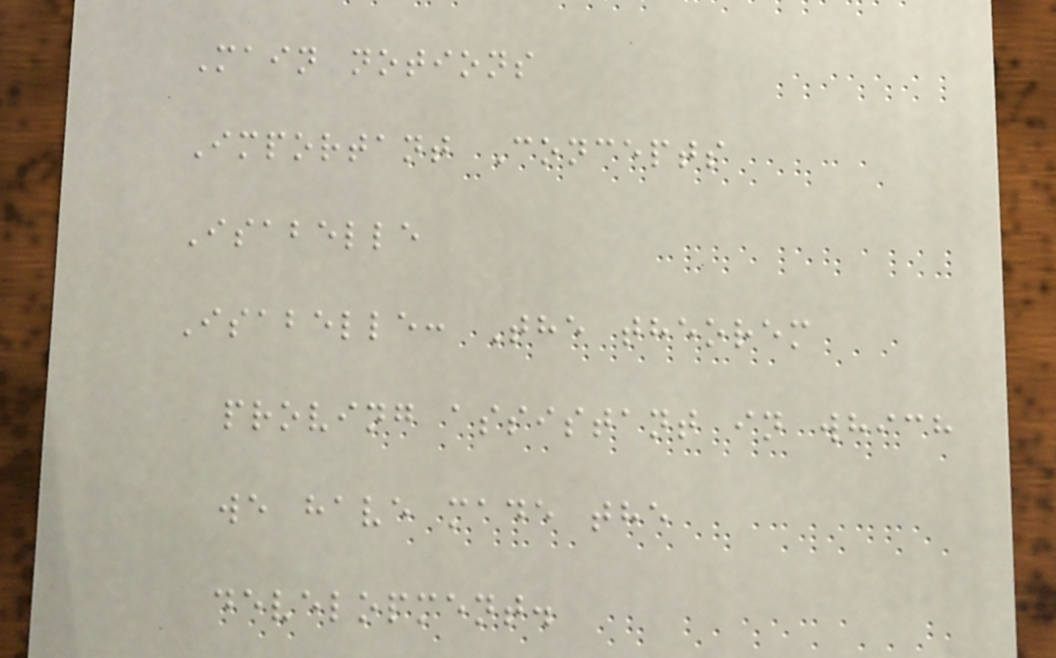Main notions
Important Concepts
Isabelle
Isabelle: The theorem
proving assistant in which
we have made the
development.
